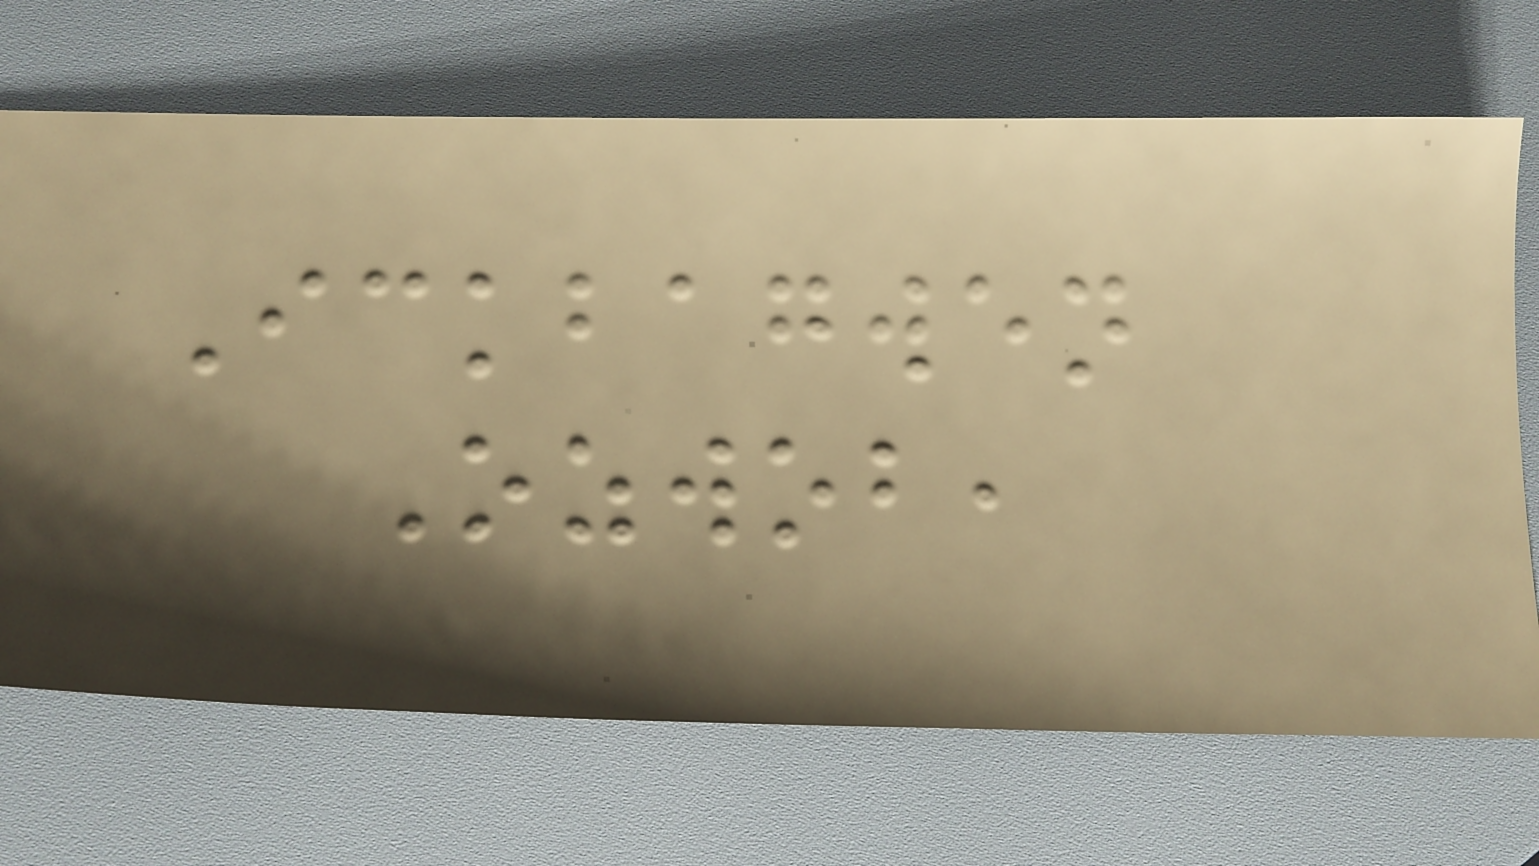Ickbagwen
Ozwob,
